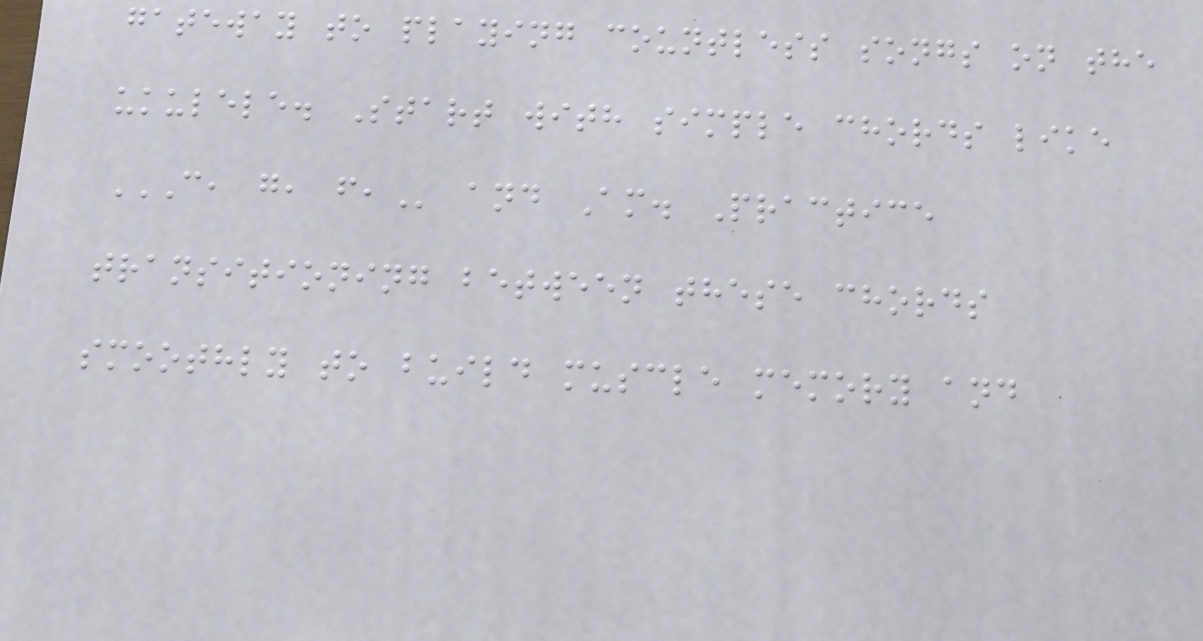gateway to playing countless songs on the
ukulele. Start with simple chords like
C, G, F, and Am. Practice
transitioning between these chords
smoothly to build muscle memory and
